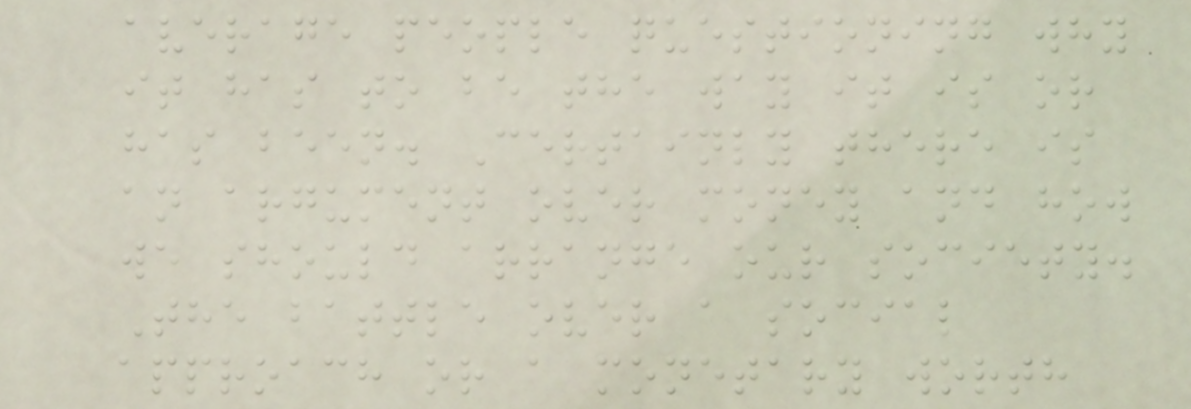average people questioning why
it has to be the way it is or
has been. Certainly there is
an argument over money and how
we should arrange our society.
The battle over a social
approach or a monetary worth
